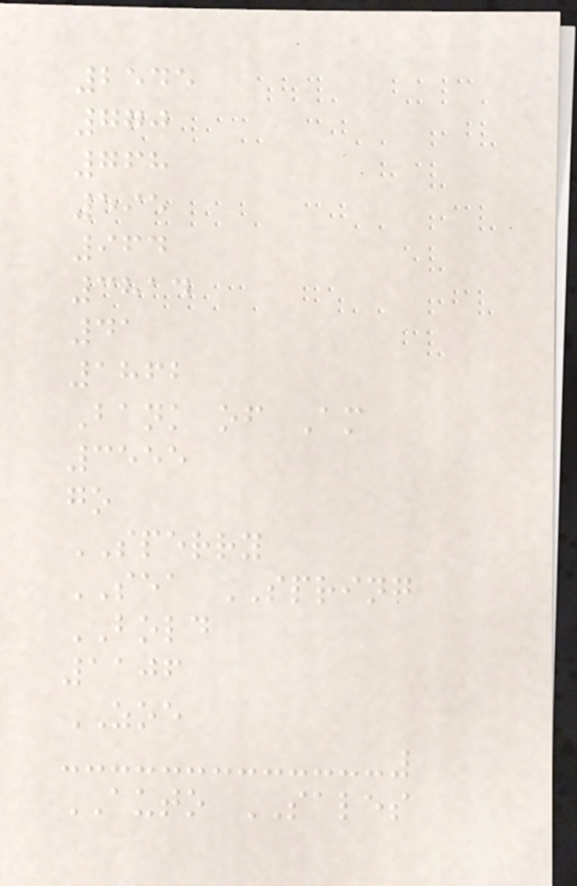2545
770
768
595
964
3814
41
1862
Bank of Am
3555
go
SPERRY
SEA SPRING
BOLD
1106
ZOE
AUTO SALES
